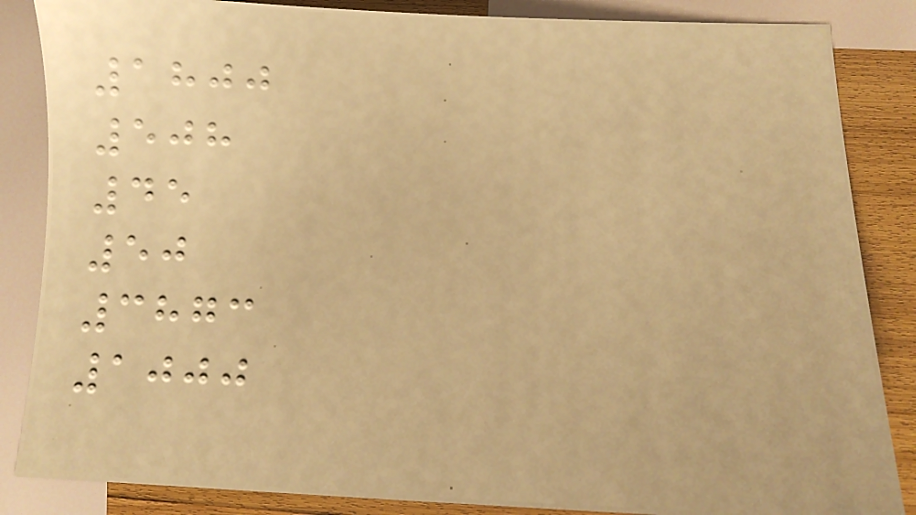1800
508
45
50
3873
1000
